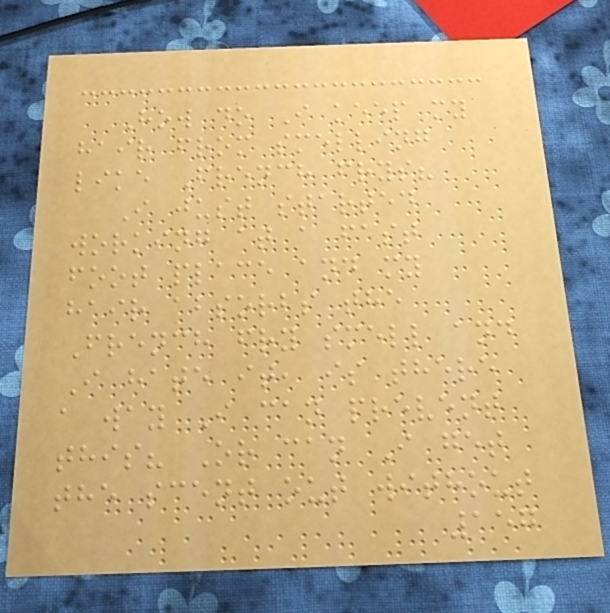How do I keep my
hair from smelling
like French frys?
I just started
working at a fast
foot place and my
hair absorbs the
French fry smell and
I hate it, is there
a way I can prevent
this? Or can I get
the scent out without
157
